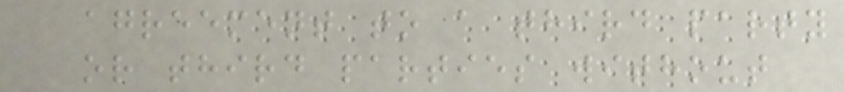agreement to a third party
or third parties without
